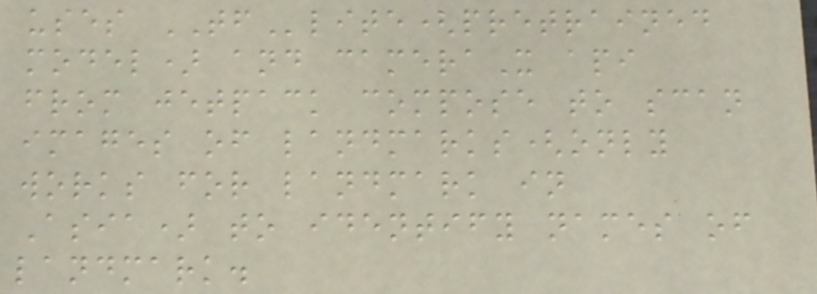uses TFlite(pretrained
model) and cameraX api
from jetpack compose to scan
images of landmarks(only
works for landmark in
Asia) to identify names of
landmark.
